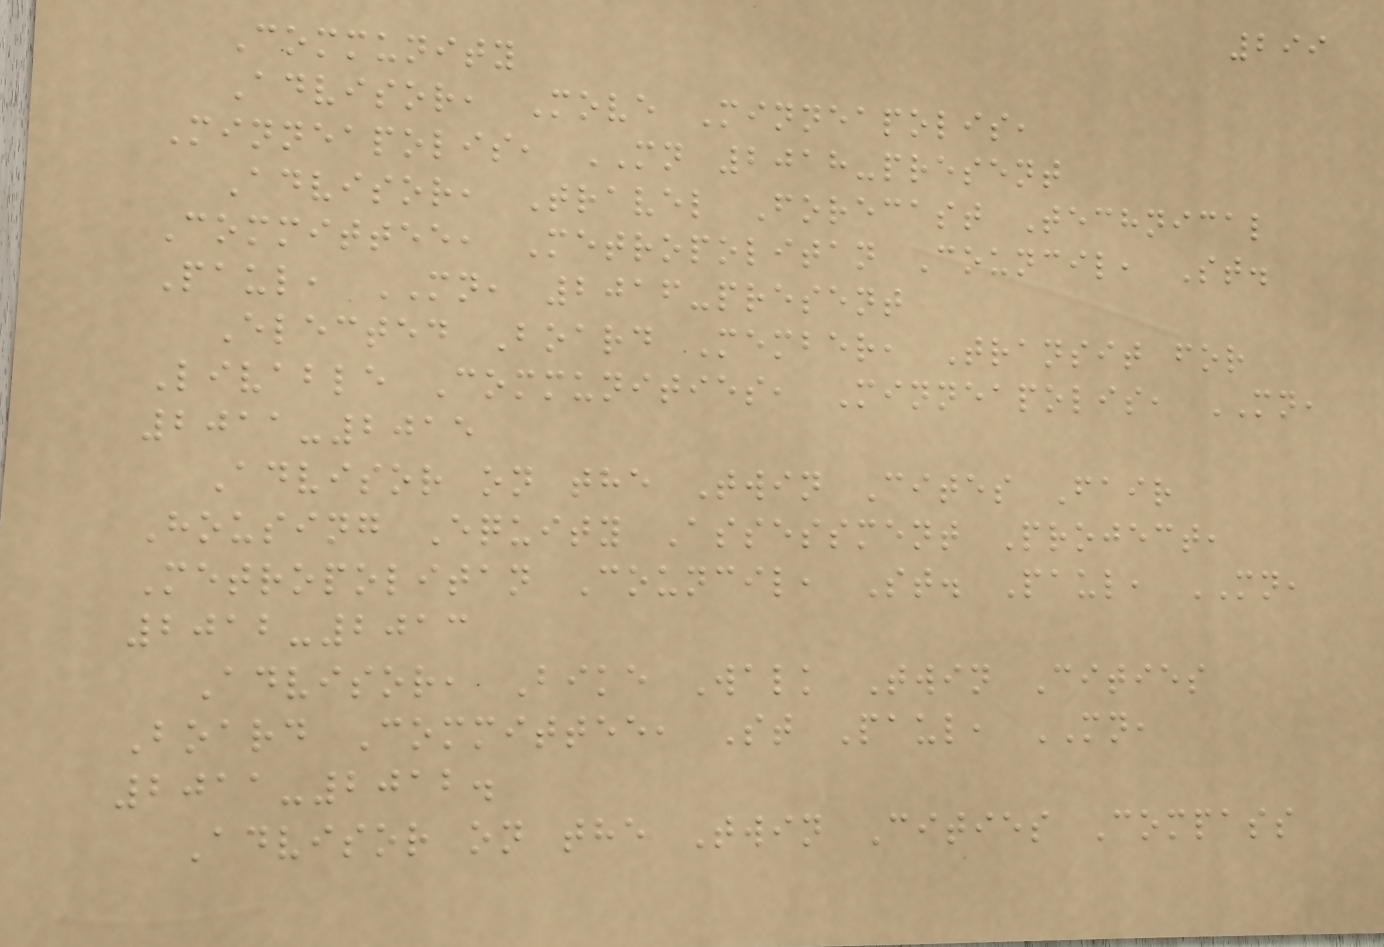299
Community
Advisor, Move Minneapolis,
Minneapolis, MN 2018-present
Advisor, Travel Forecast Technical
Committee, Metropolitan Council, St.
Paul, MN, 2016-present
Elected Board Member, Transit for
Livable Communities, Minneapolis, MN,
2011-2015
Advisor on the Twin Cites Fair
Housing Equity Assessment Project,
Metropolitan Council, St. Paul, MN,
2012-2013
Advisor, Bike Walk Twin Cities
Board Committee, St Paul, MN,
2011-2012.
Advisor on the Twin Cities Compass
